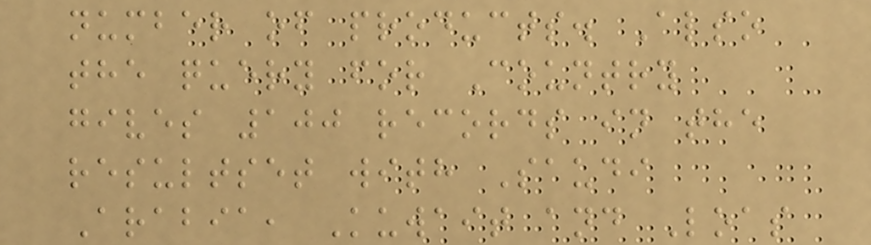number of products. Also
the query for Country
gives 100 records in the
resultset with Saudi
Arabia, Kuwait and Loas
